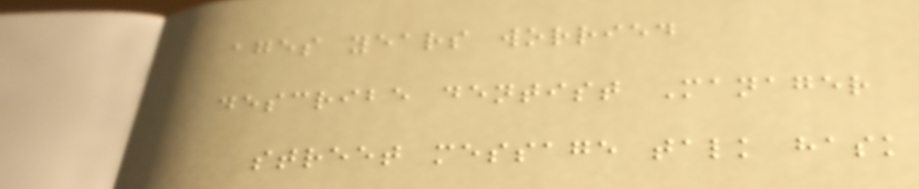ages years worried
describe dentist Manager
street message talk hask
